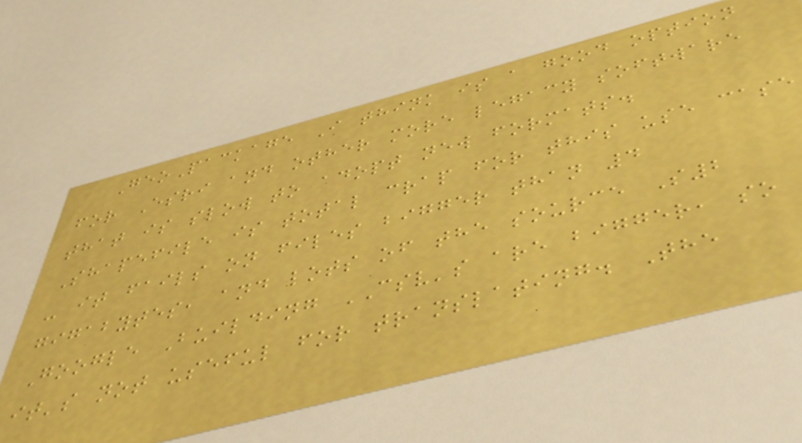GeoPackage I think is a good option
for Esri and other more legacy software
that is slow to adopt new formats.
Shapefile is total crap for this use case
- it fails on files bigger than 4
gigabytes, and lots of the source S2
Google Building CSV's are bigger, so
it's not useful for translating. The
